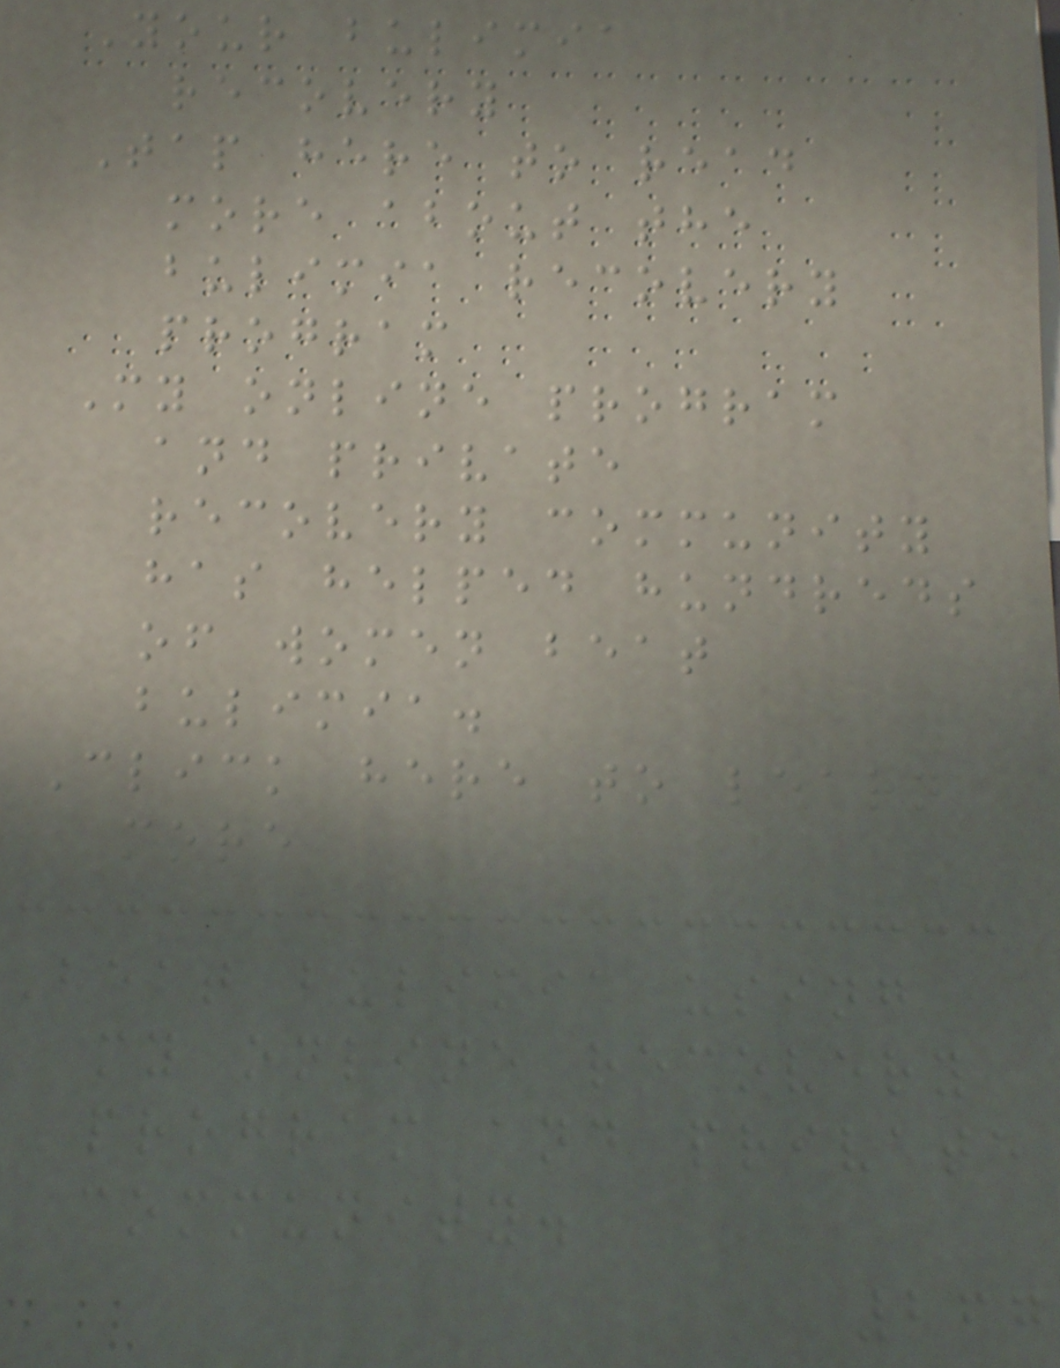Your bulimia
recovery
Tap here to read
more about the
bulimia recovery
program
My online program
and private
recovery community
has helped hundreds
of women beat
bulimia.
Click here to learn
more
Beat bulimia using
my online recovery
program and private
community.
267
